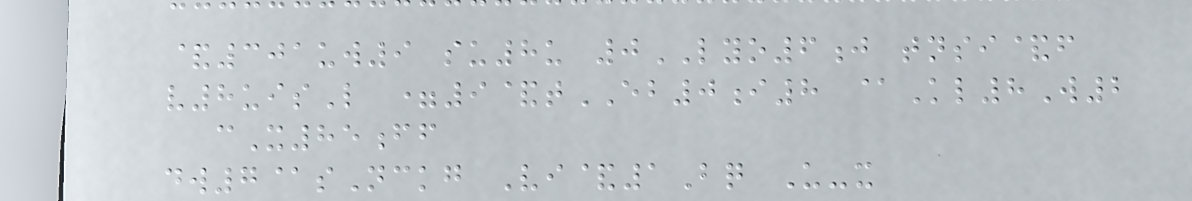&301uw9 su8u 0LYO6j tnsi&f
v8uisL =9&tEB0i8 @Kl8W2
cX85ff
dw7@sNckg Vi&1Bq U-x
